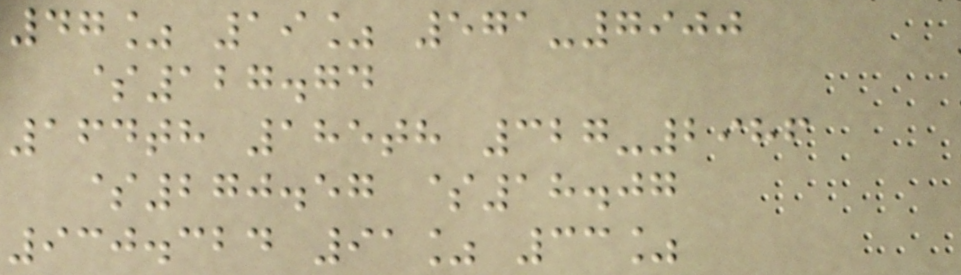47% 19% 571-7900
$127.74
164th 185th 327-2986
$270.57 $18.07
930.324 91% 33%
